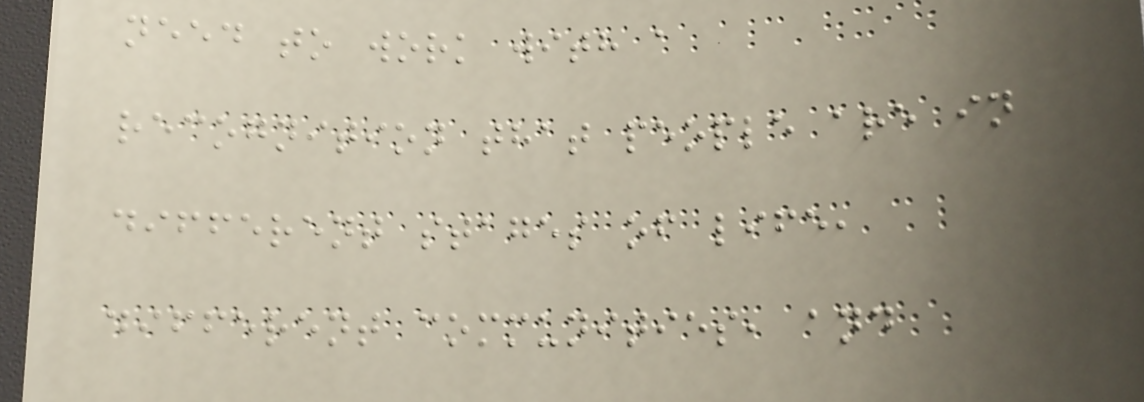need to work with a
recognition that people are in
different stages of life,
different communities, and
